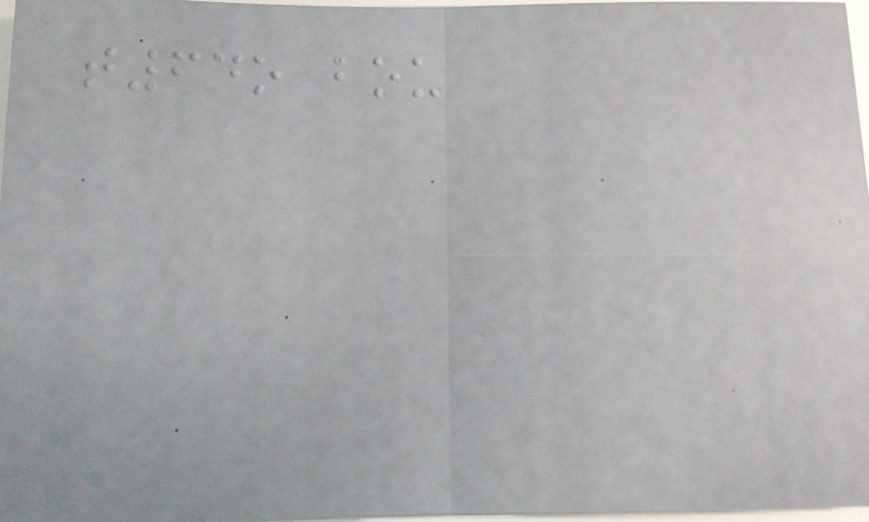t64o bou
